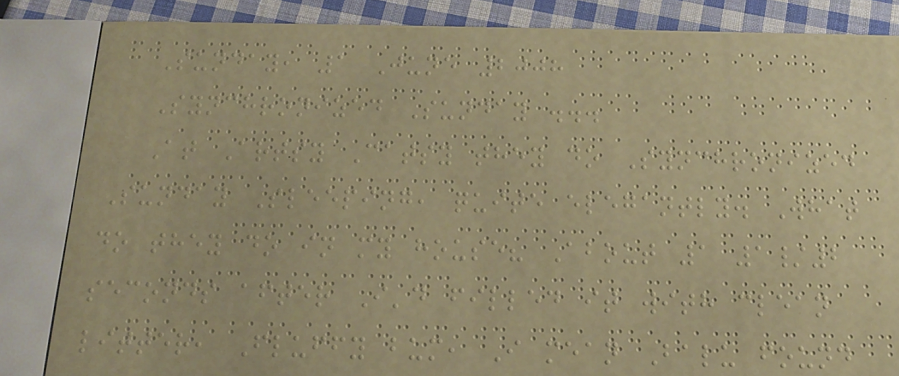Sunday, 1 June 2008
Synchronized Sunday ...
At Artsy Catsy they do Synchronized
Sunday Sleeping, quite elegantly. What
do they do in my house? About 1 1/2
seconds after I'd filled it with clean
litter, Fluffy bum, I mean Balu found
